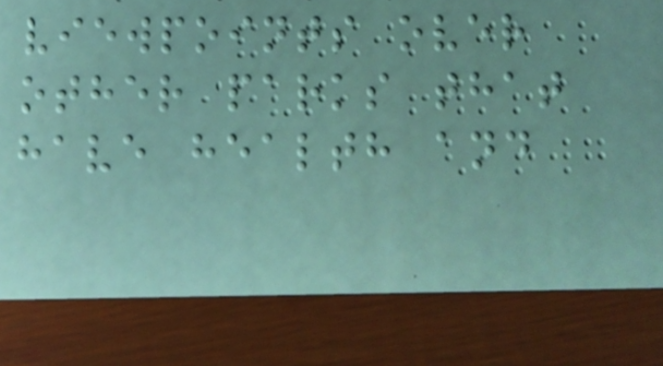viewpoints over
other parks that
have health and
